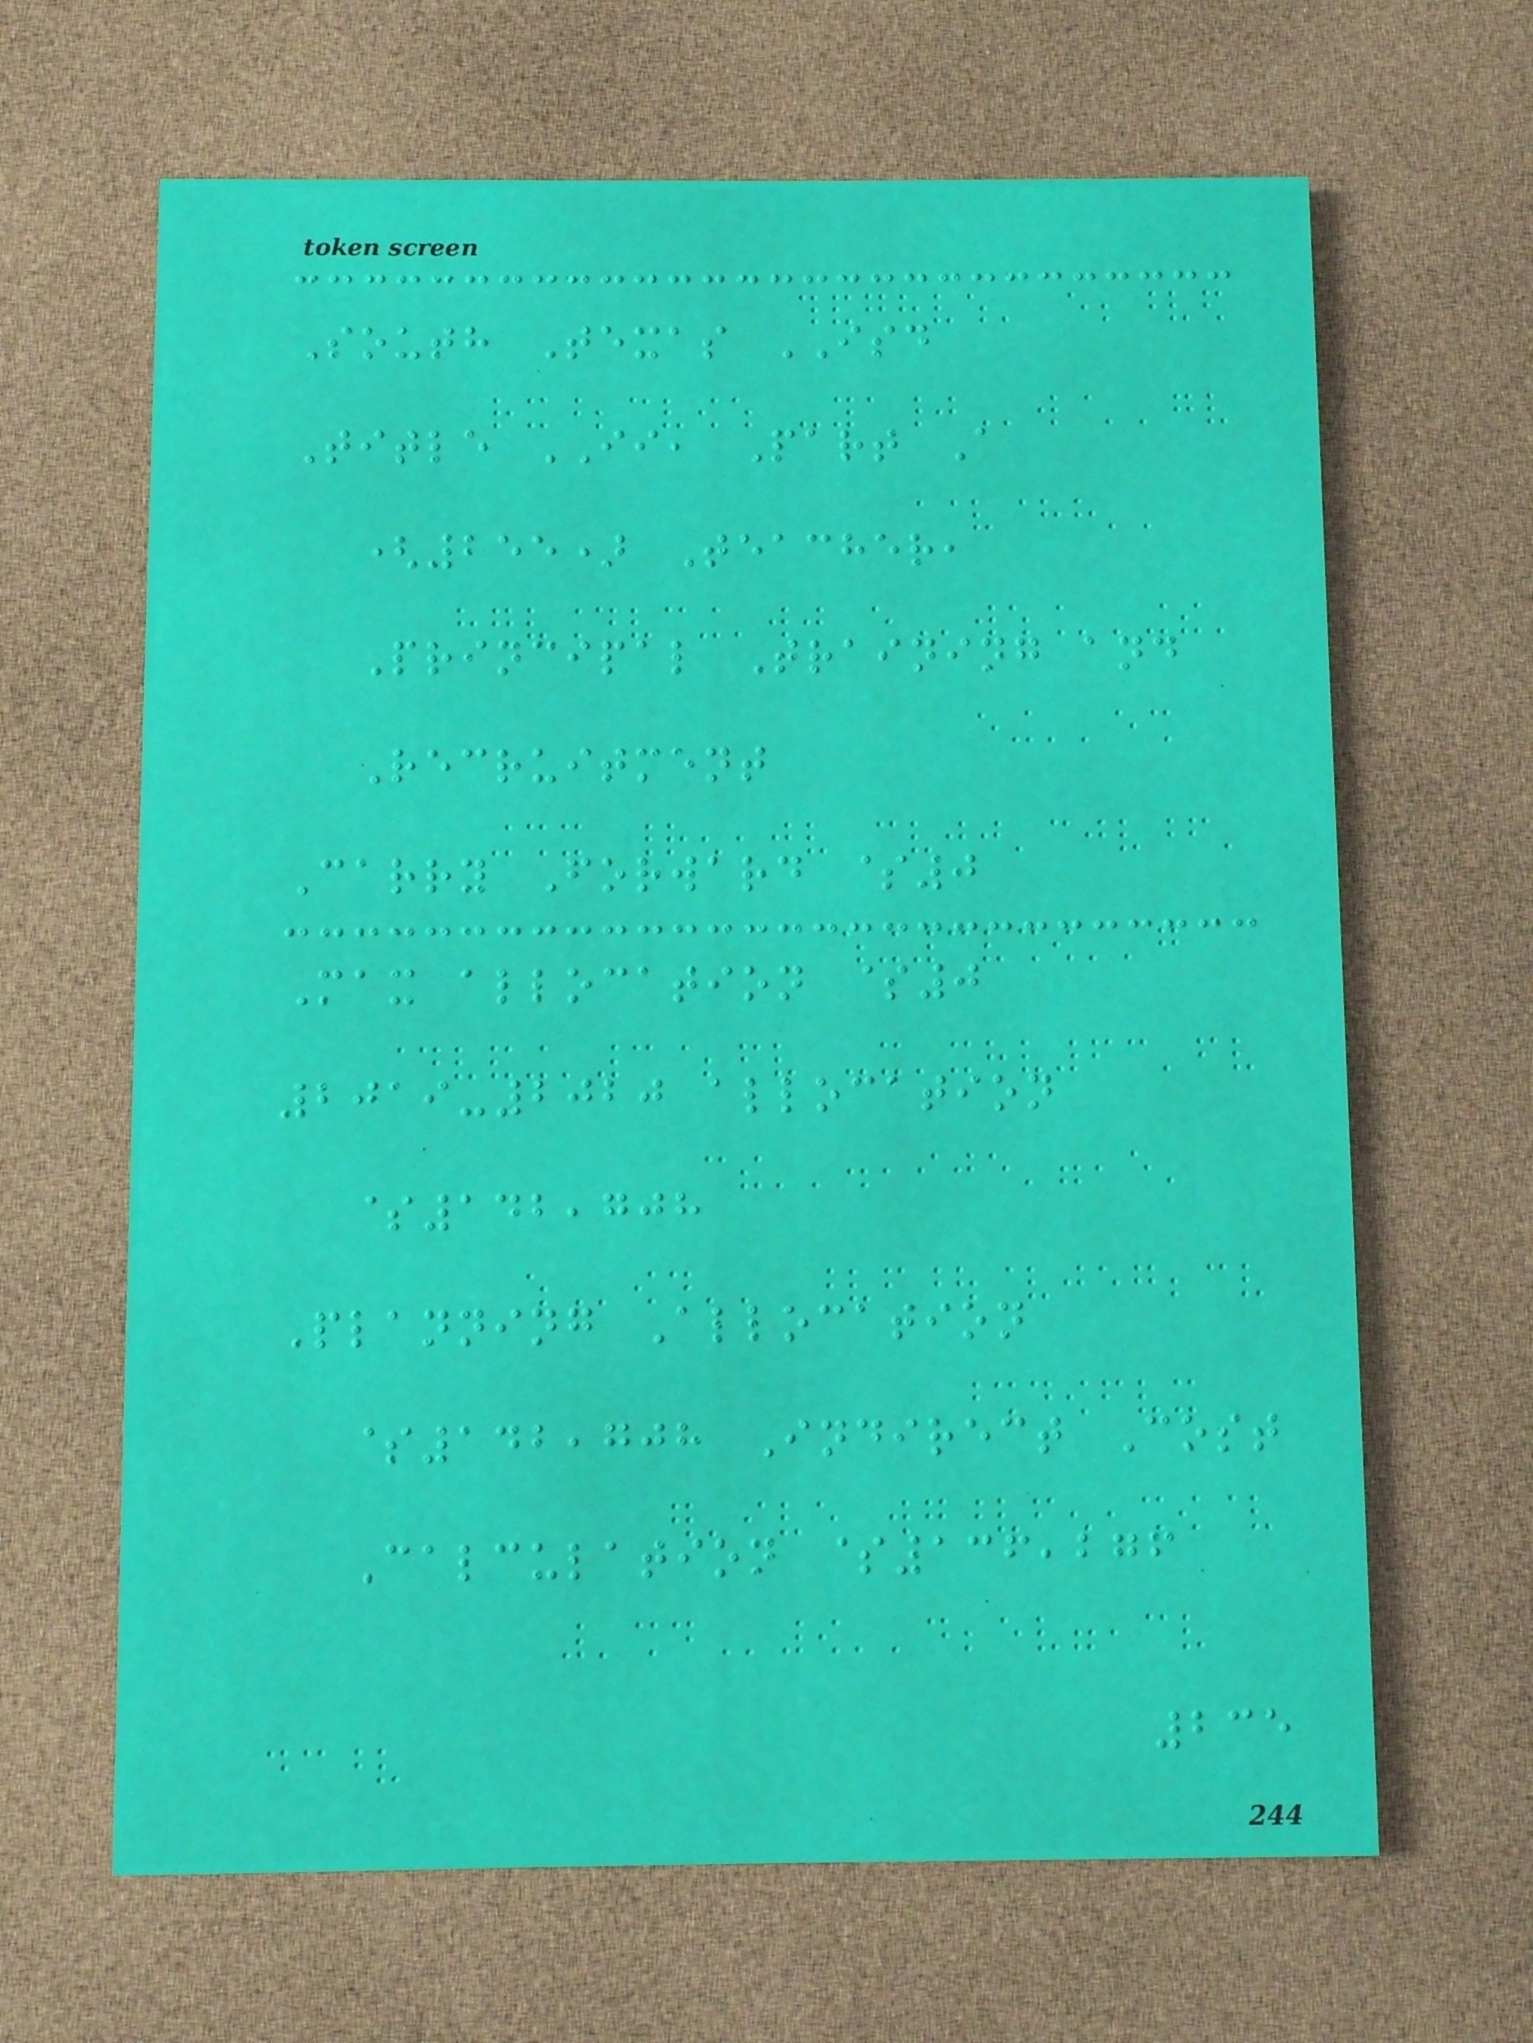South Texas ISD
Title II, Part A
(255) Teacher,
Principal Training and
Recruitment
Carry Forward $0
Max allocation $0
2019-2020 allocation
$142,708
Planning Allocation
$142,708 Indirect Cost
Calculation $136,276
235
